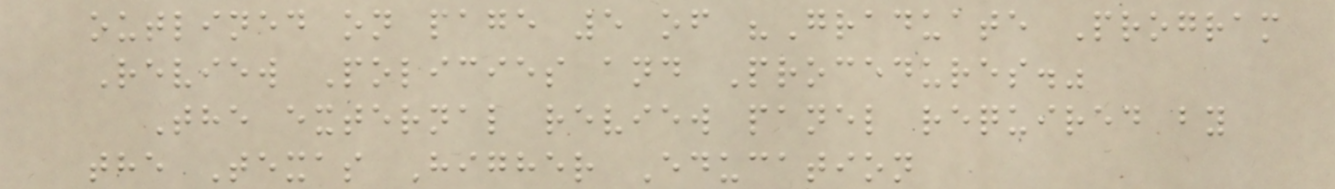outlined on page 5 of "Graduate Program
Review Policies and Procedures."
The external review panel required by
the Texas Higher Education
